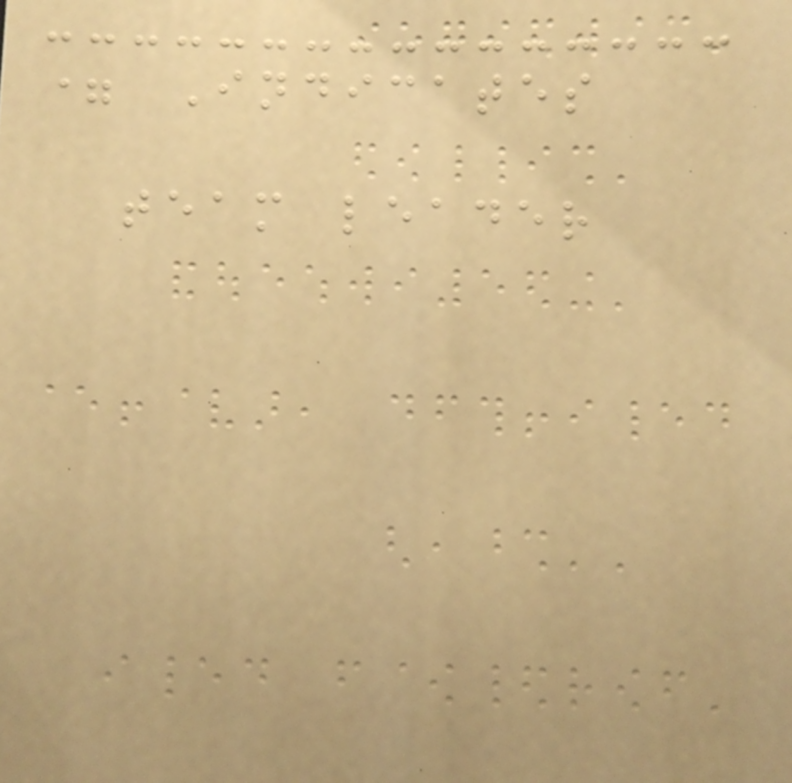= Indicates
team leader
